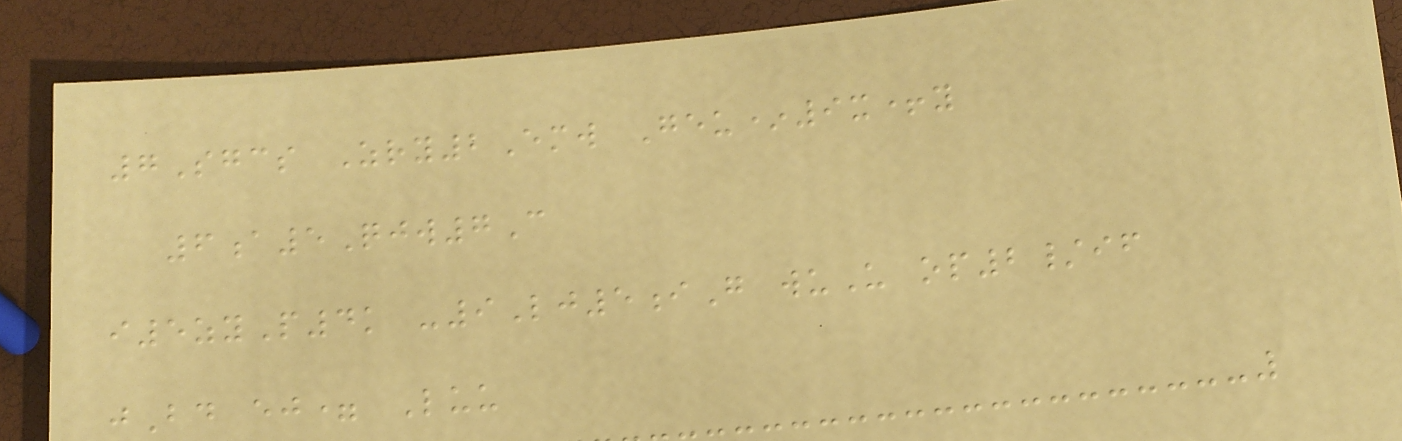7Sgcs Zry2Emw Geu*9x+y
6a5Qjw7C
i5zyP4k -9Lj5iG wuU op2/if
jBd ej= Luu
